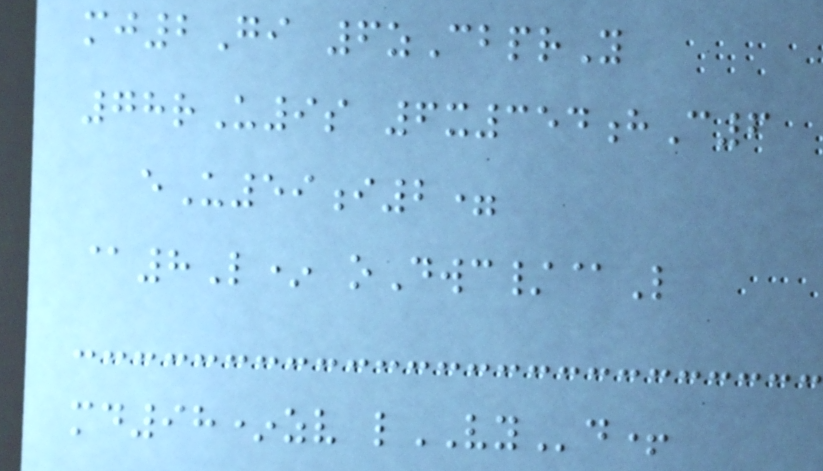mj2Gi 6zCbprY
78rU9s 6x354hC6
eU59i2=
@8L* oDwc/@L
md98*zv lVYd+
